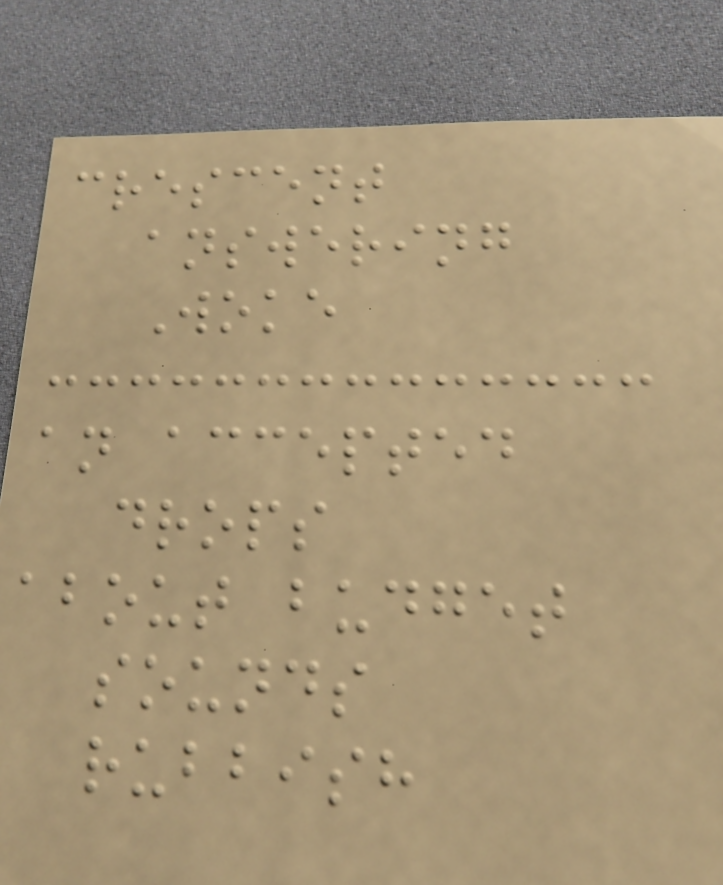crescent
answering
Woke
an accepted
drops
about budget
sounds
rubbish
